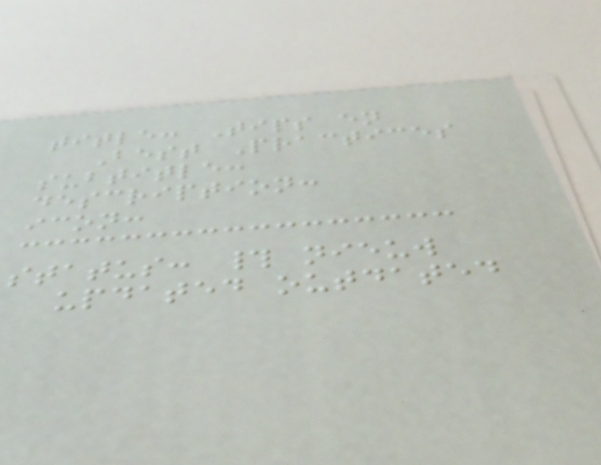title: Tips en
Best Practices
subtitle:
description:
icon:
status: # nieuw
updated outdated
